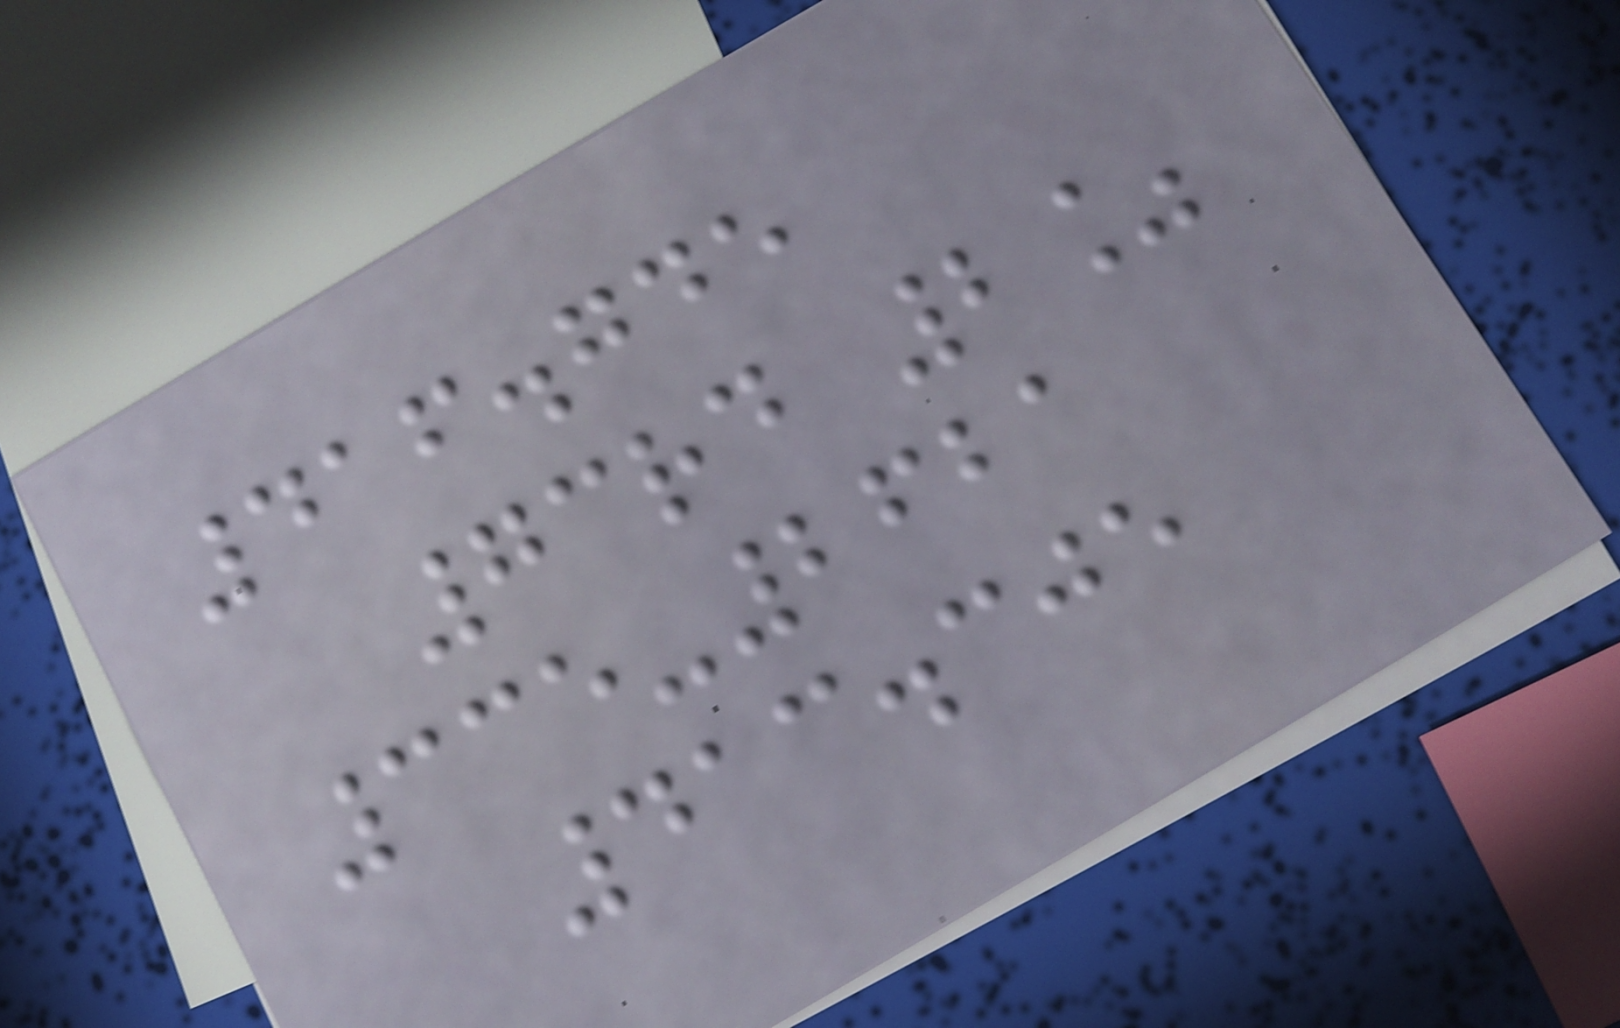416.745
73rd 2%
335-2621
413.305
